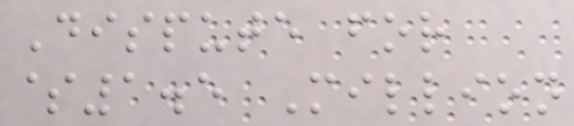Dispute for
$1.5 Million
